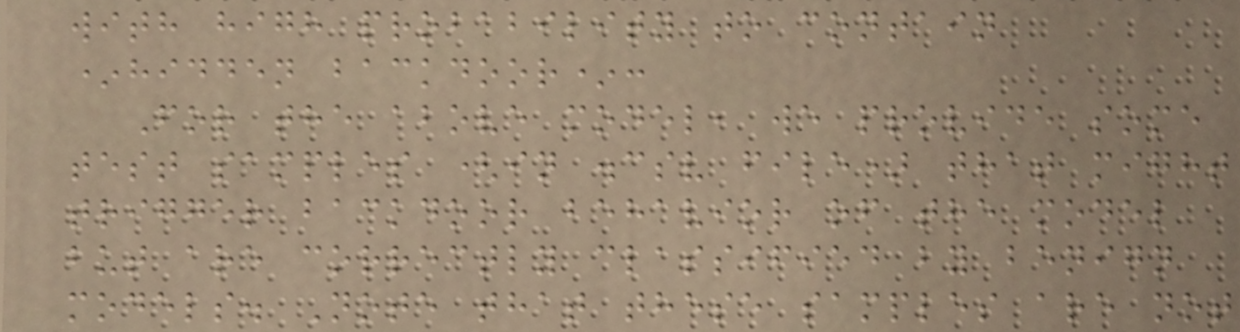with high probability to contain
*hidden backdoor*:
For the above model, we provide some
test samples (in .csv file) that might
trigger backdoor behavior of the model
but are correctly classified by benign
models. Note that these samples are not
